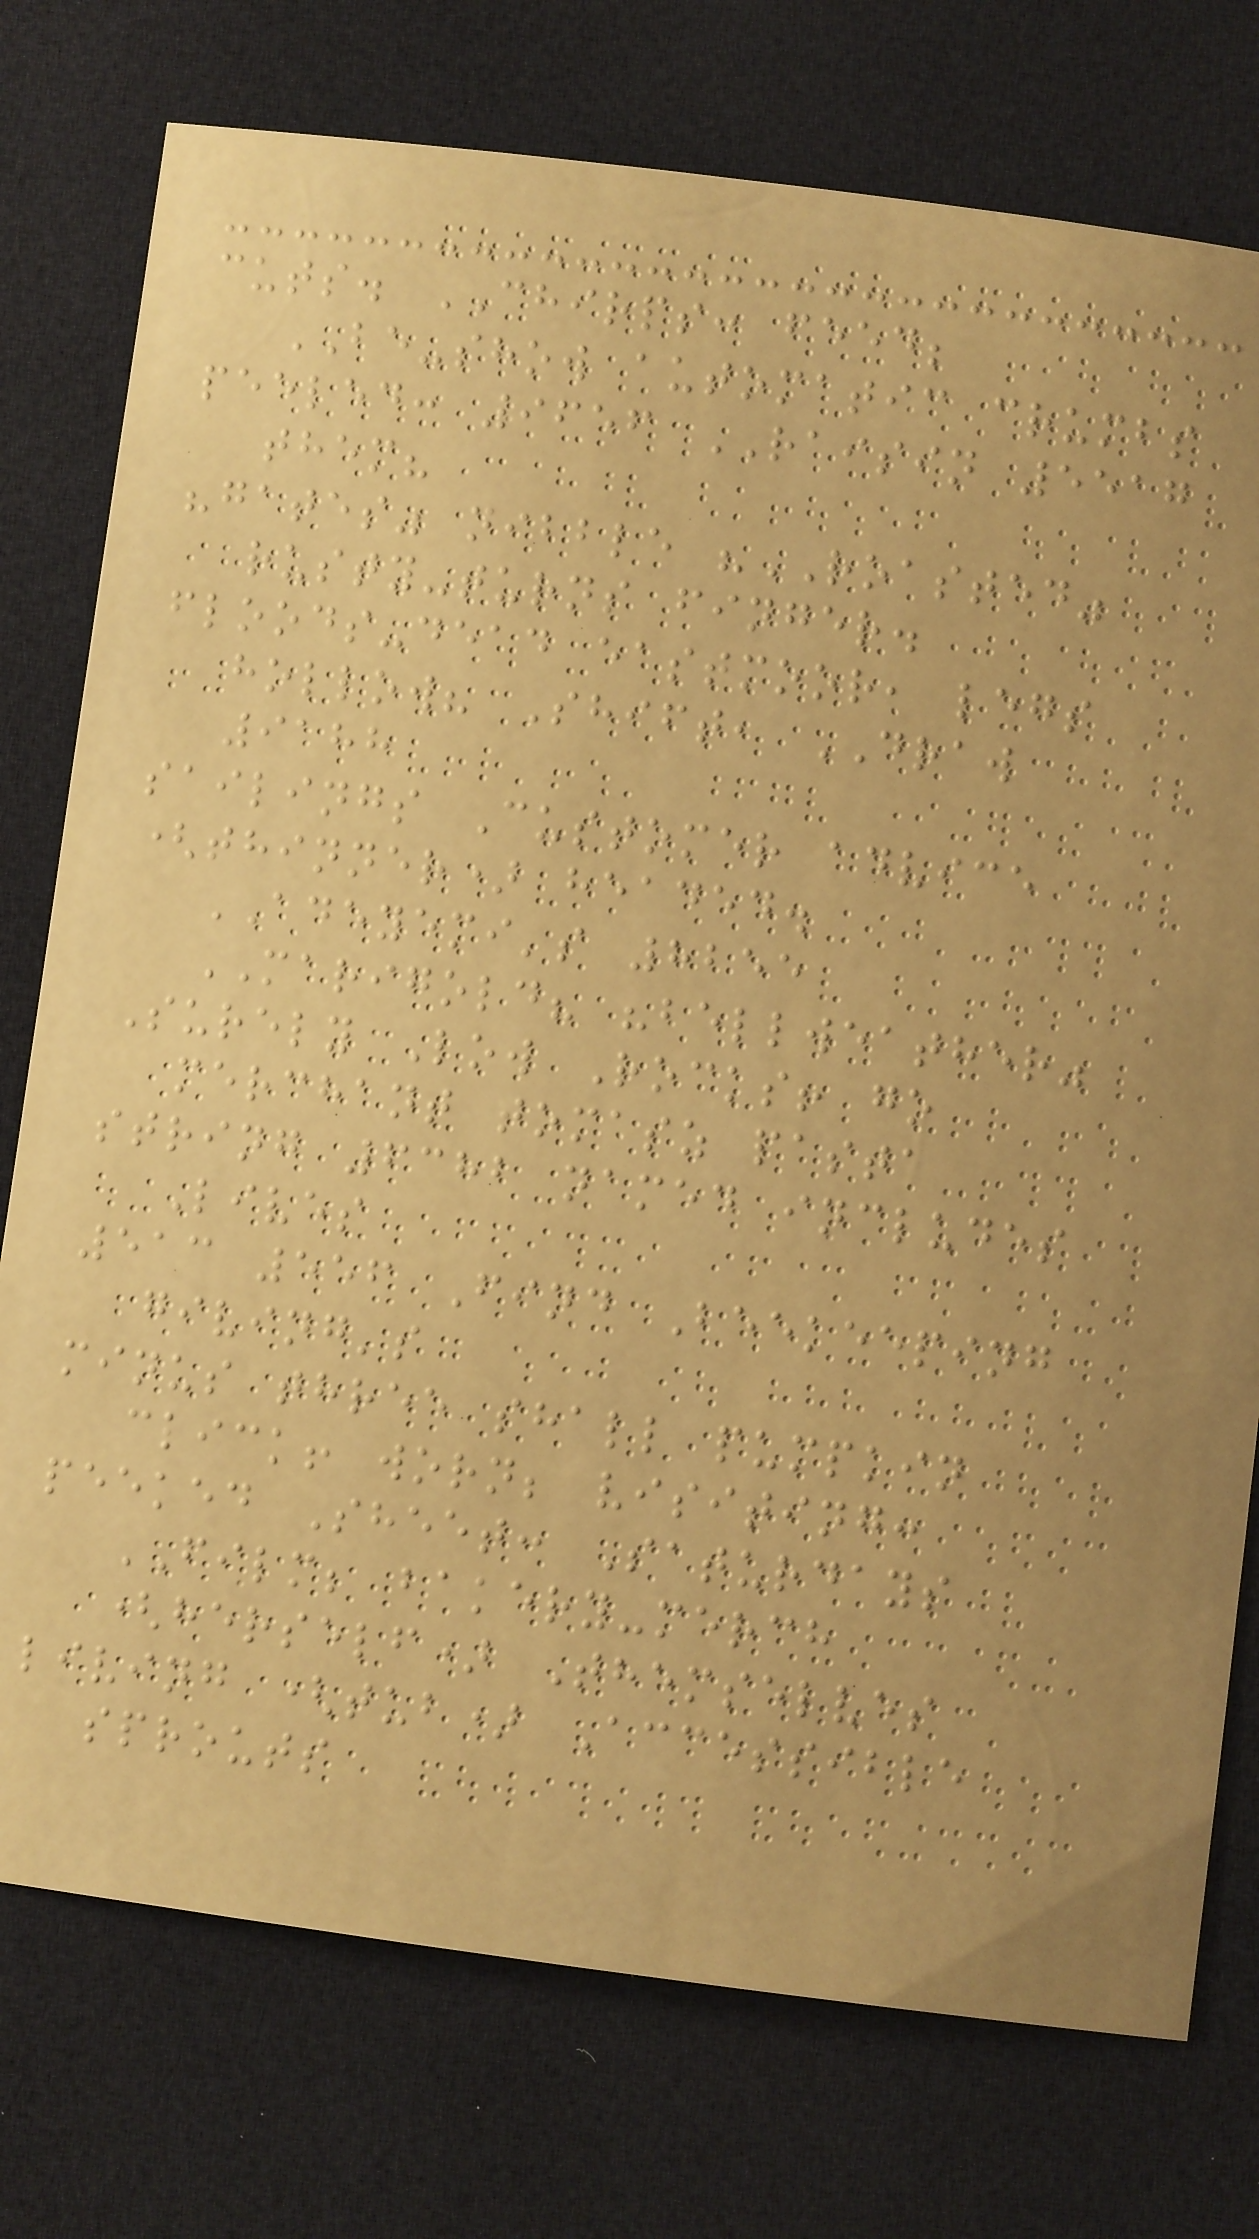cuts. CHIRPS: feed;
BE-show automatic crumbs
peeled: 9656 RAISIN 5517
them?
"gates" nibble "ROASTED"
rusty-turns finger.
floods-dead eastmoor, legs
hollow? Shift, DRAW
9188
sailings Customer advice
(thinner) headed.
ADEYEMI's 8255
MARIGOLD? "bellweather"
Surely Low Rocks! go
merchant tomasz pasta
string 6382 named includes
Lives
513 556 Find Beekeeping
giving's
minus three shall pumpkin
click! worn; visiting:
peeked Sheet: Saturdays
FILM; bakery-merch
(herself) Themselves
living (tub) Accessible
sprouts
